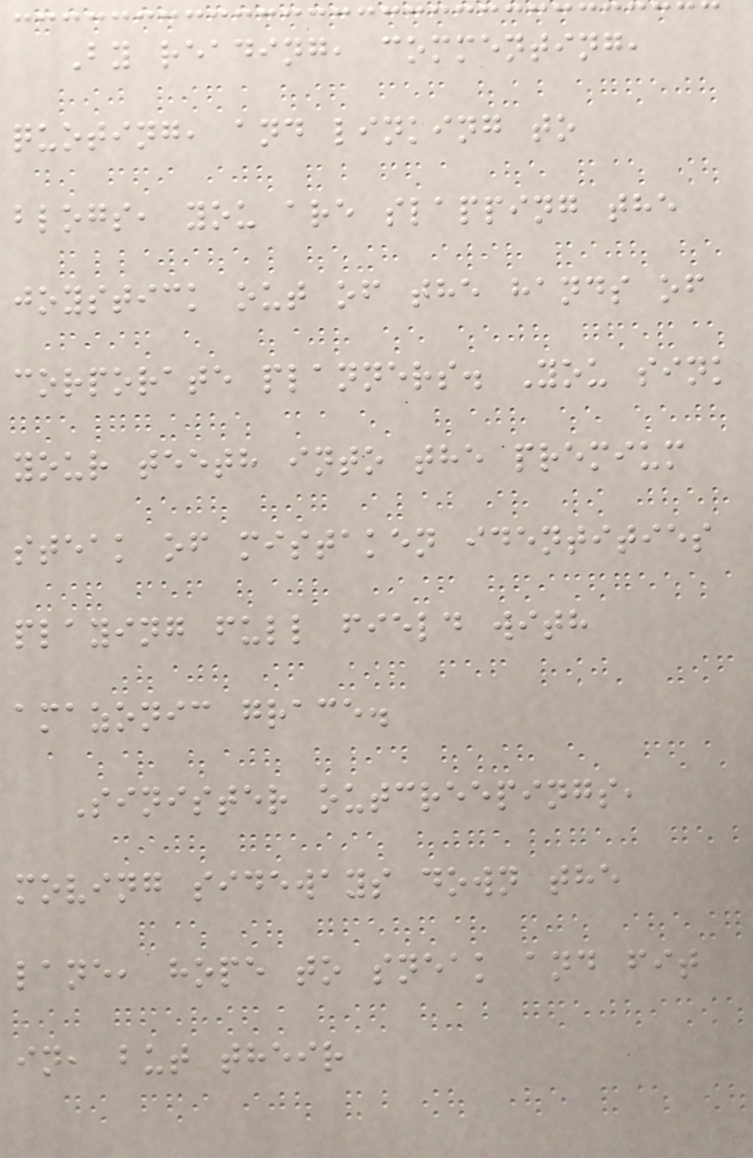By reading, commenting,
quoting, and linking to
blogs, you are slapping the
joystick out of the hands of
corporate planners. You sink
your teeth into the premium
steak of mistaken identities
playing full field with
amazonic grace.
Sinister outcreepings,
moving sideways down the
lane, hope to sneak and fit
in, but their
